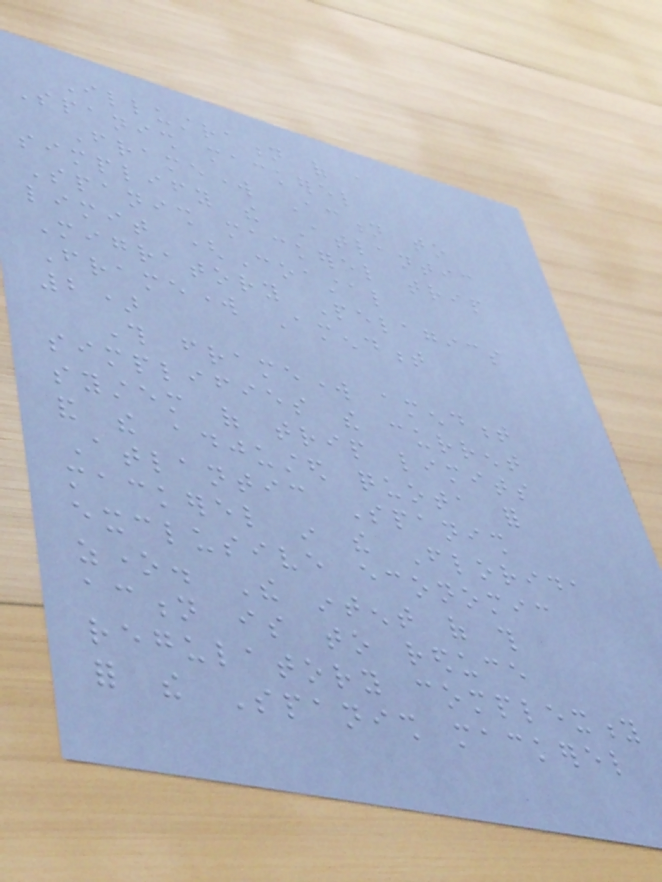Illustration of a
Spanish mackerel
Framework Action to
simplify the Atlantic
Spanish mackerel trip
limit (Coastal
Migratory Pelagics
Framework Amendment
2)
This framework amendment
simplifies the current
system of trip limits
and the adjusted quota for
Atlantic Spanish
mackerel in the Florida
exclusive economic
zone. The intent of this
action is to reduce
regulatory complexity
for the Spanish mackerel
